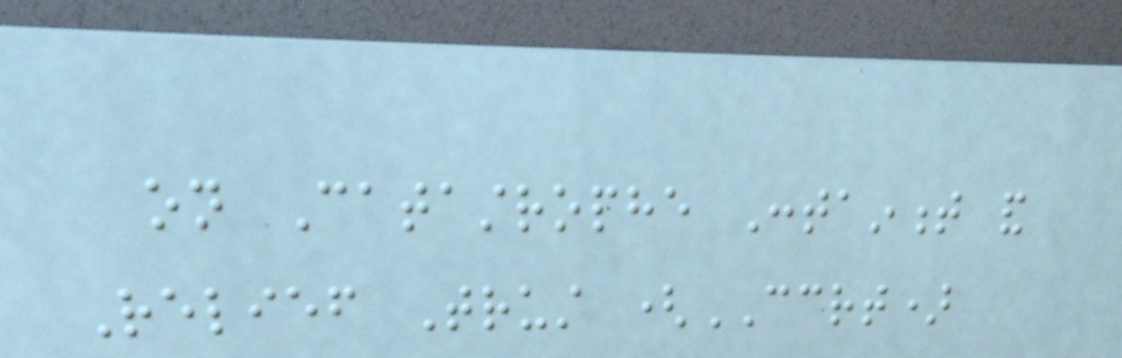on Catastrophe Containment and
Relief Trust (CCRT)
